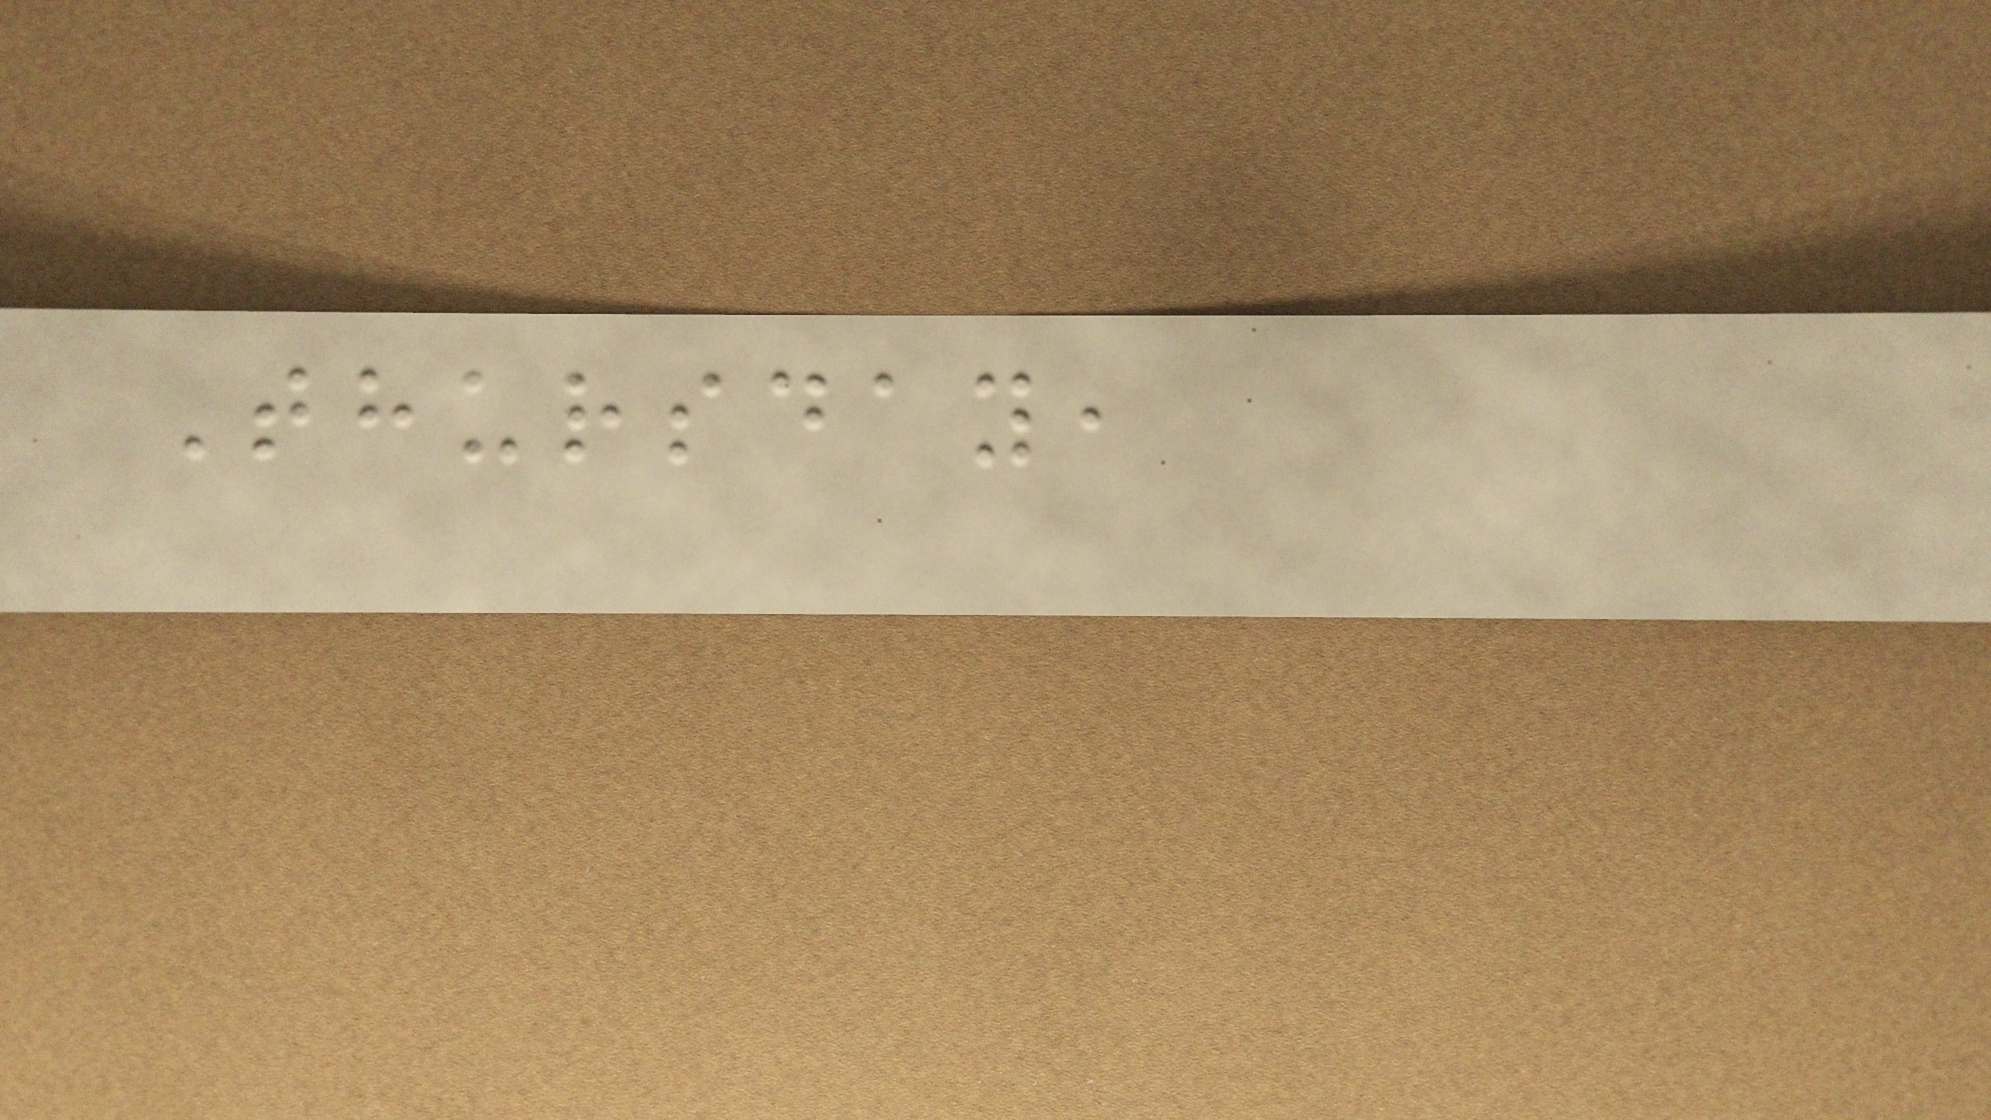Thursday,
